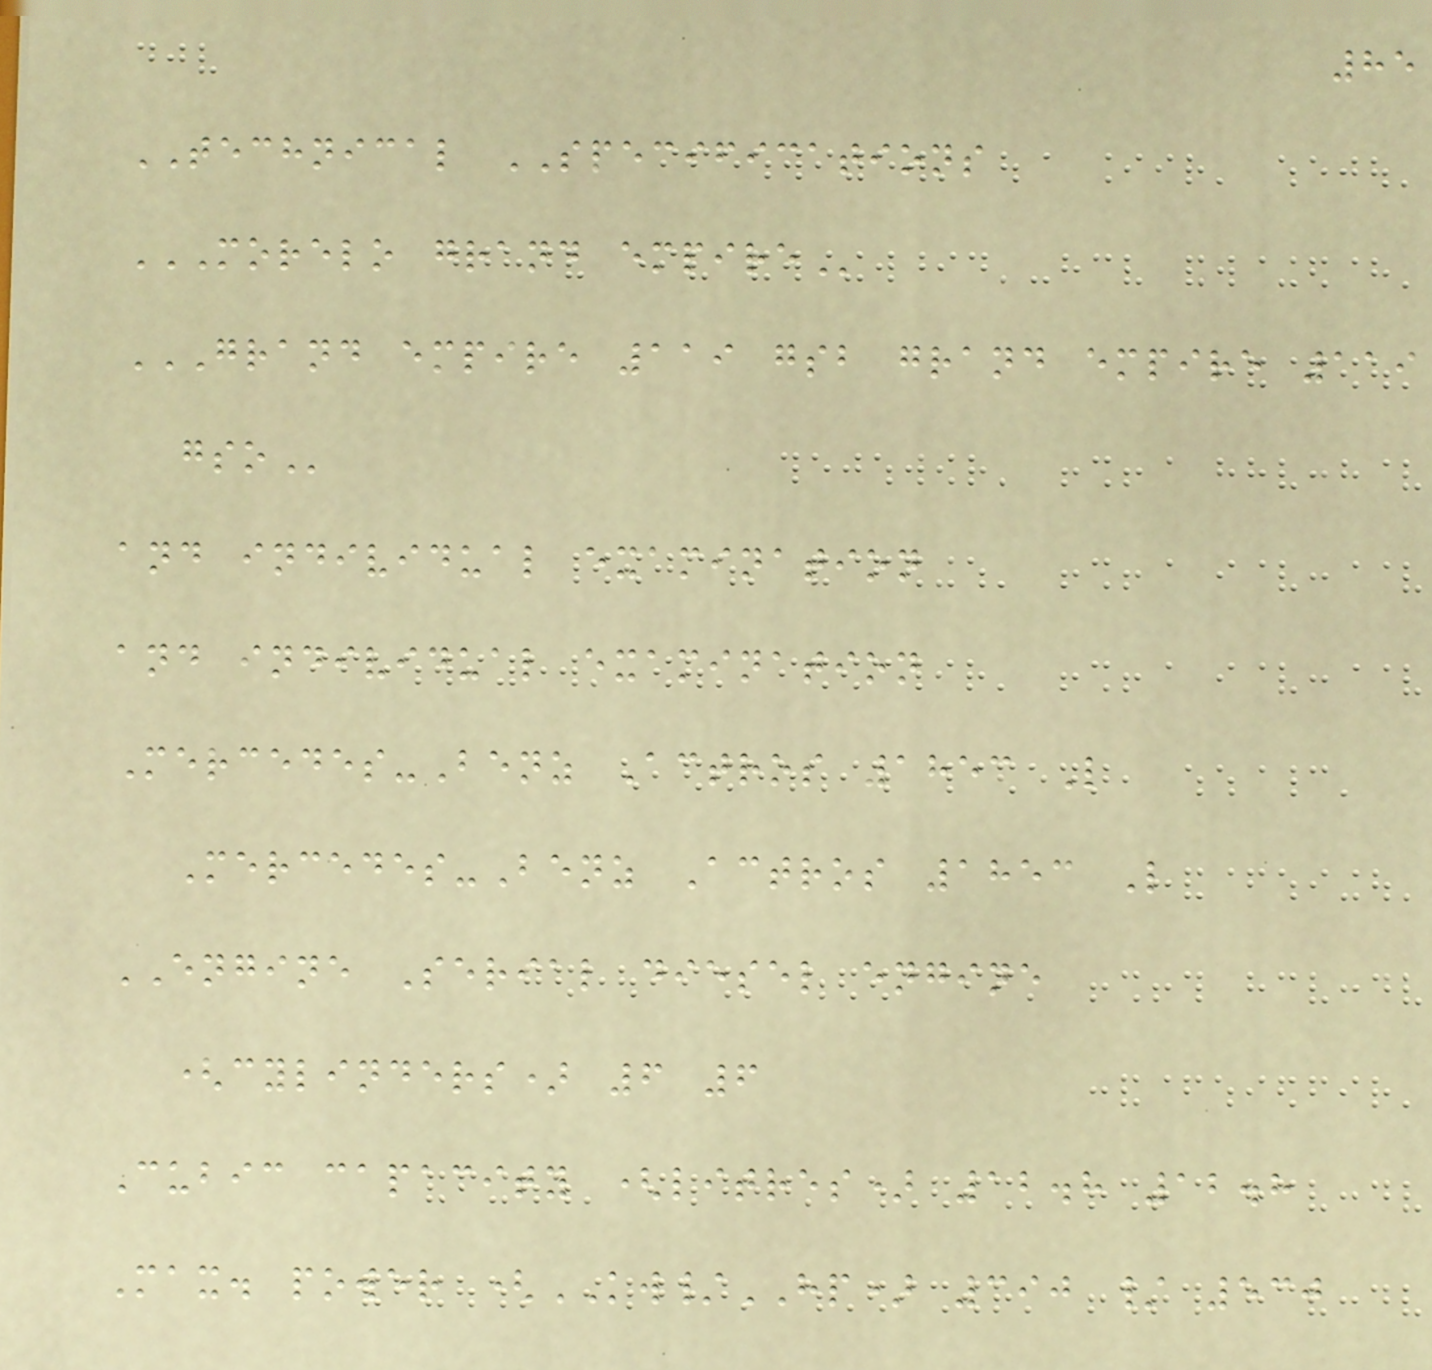85
TECHNICAL SPECIFICATIONS
MORELO GRAND EMPIRE
GRAND EMPIRE 119 GSB GRAND EMPIRE 119
GSO
and individual examination
and individual examination
Mercedes-Benz Actros 1853 L
Mercedes-Benz Actros 1853 L
ENGINE Serial diesel engine
(cylinders) 6 6
Cubic capacity (litres) 12.8 12.8
Max. power (KW/HP) 390 / 530
